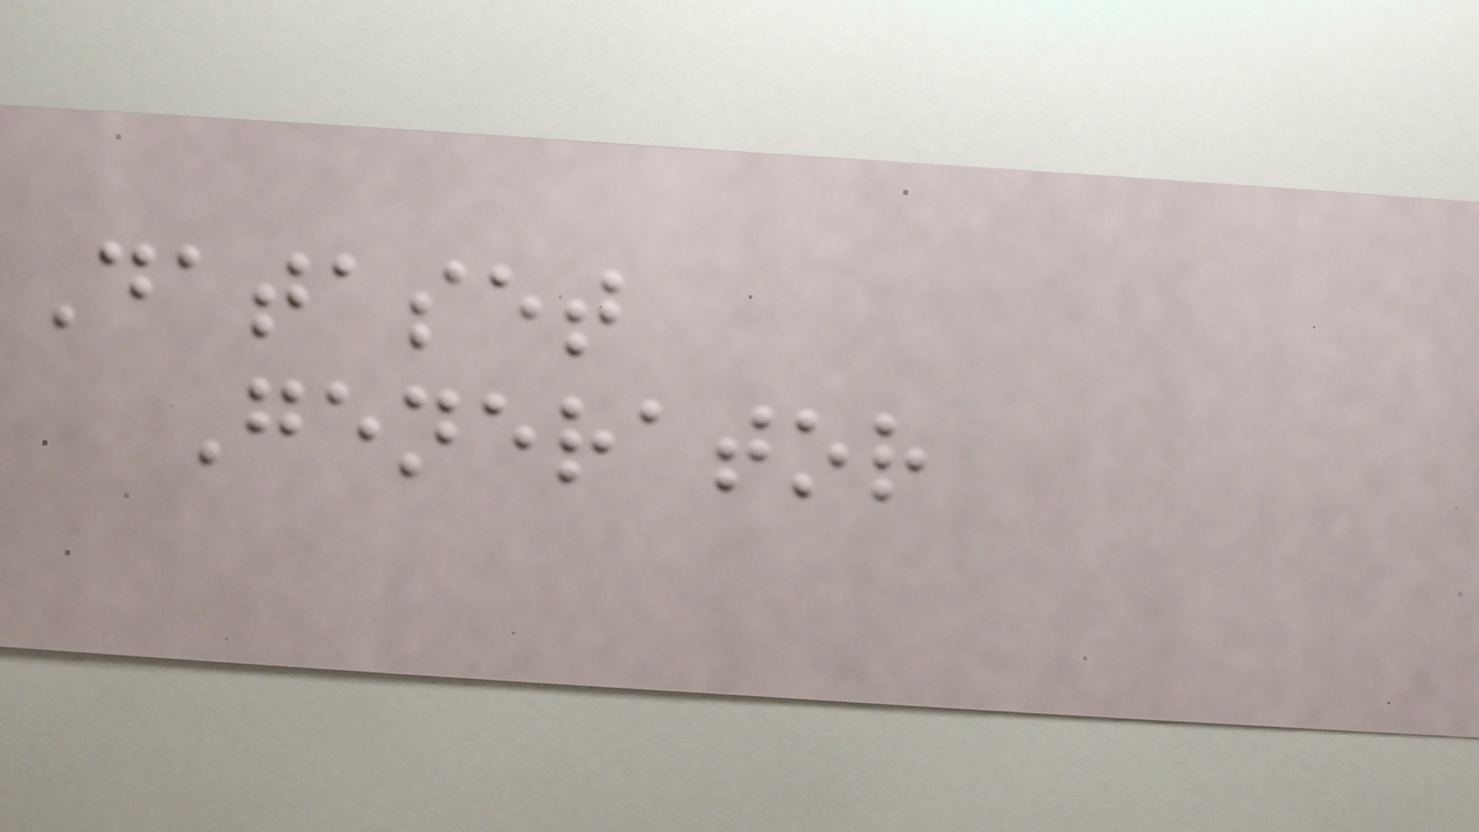Dataset
Generator
